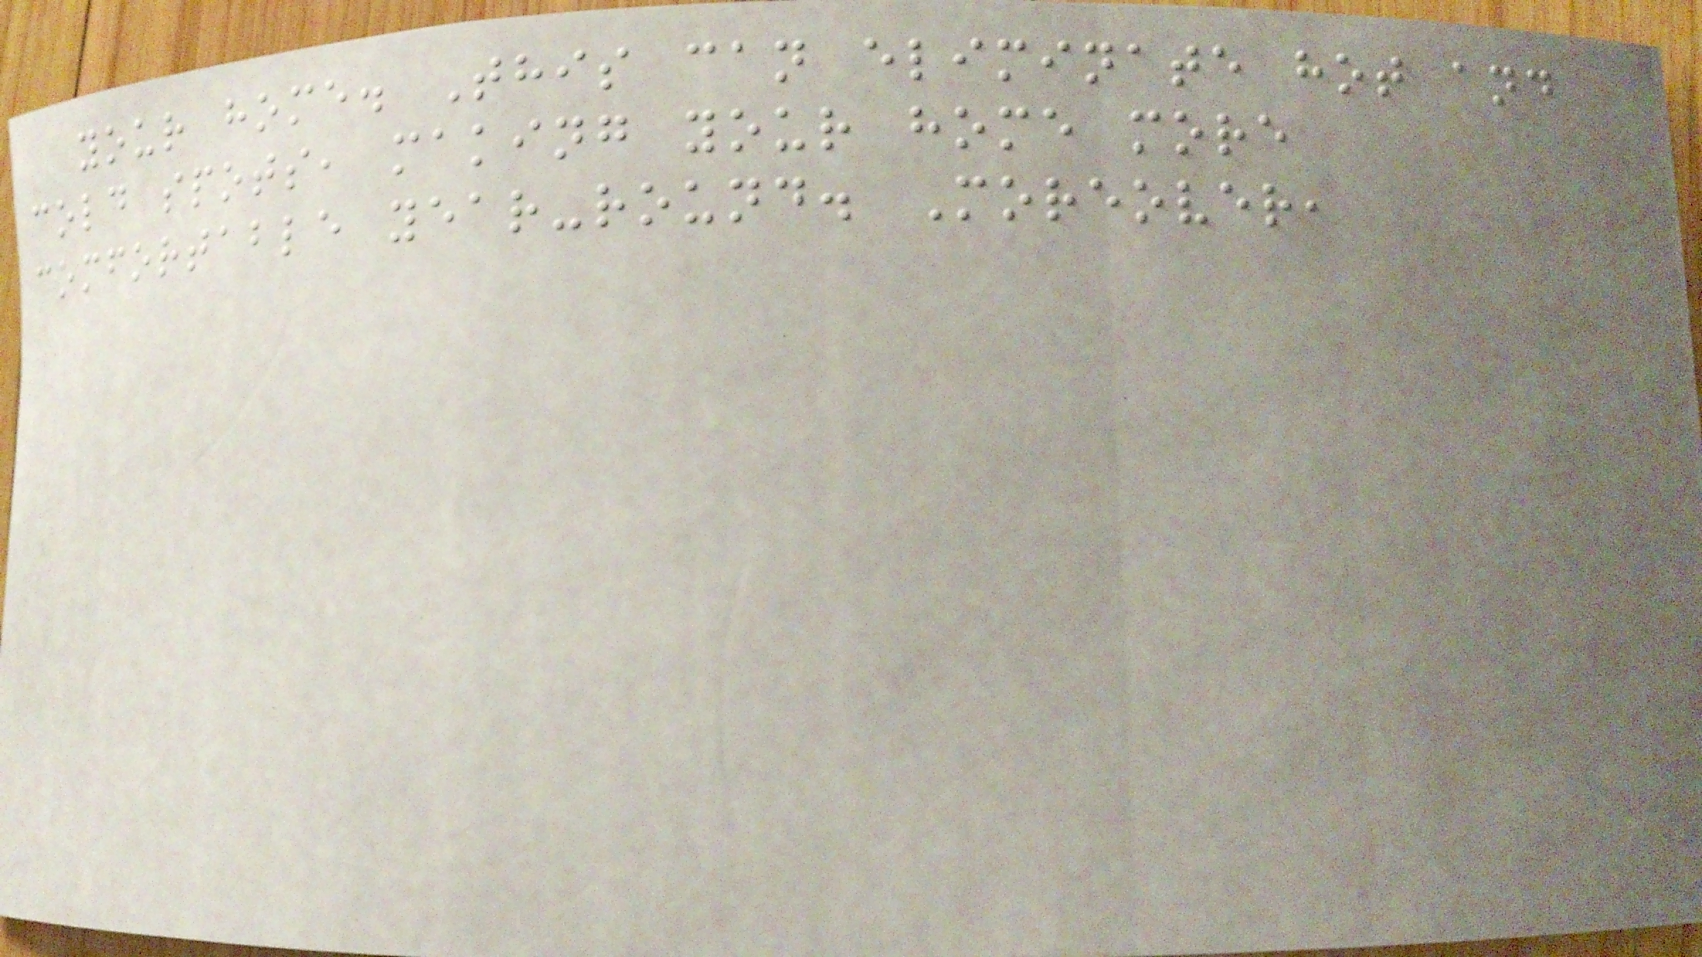your home. This can eliminate hot and
cold spots, making your home more
comfortable year-round. Moreover,
